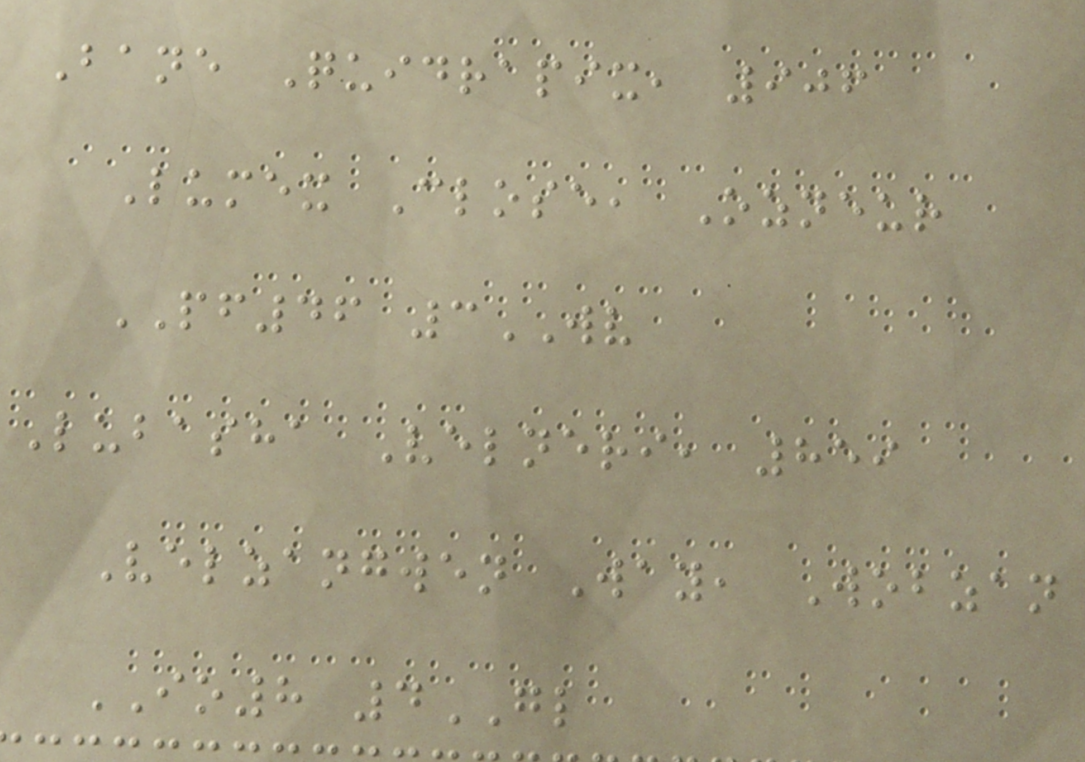Bane Quidrapix, 906
Lumex Close, Ozneur
PF46 3WV
Lubasha Velneri, 859
Velzangwen Way, Wobzan
IO8 4GL
